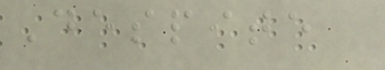Despite
